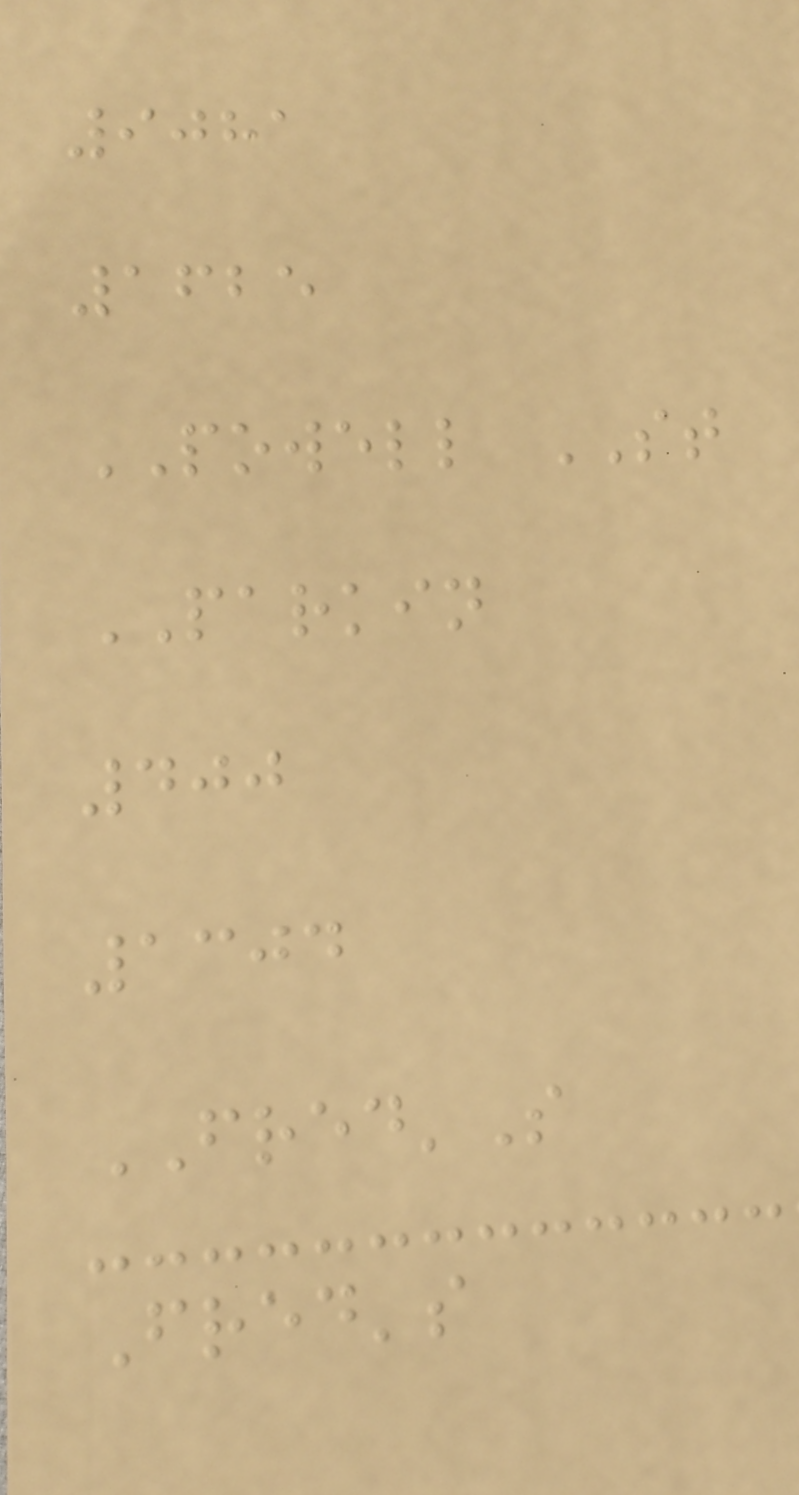9081
1625
POWELL ST
PARKIN
400
1304
FRED'S
Fred's
